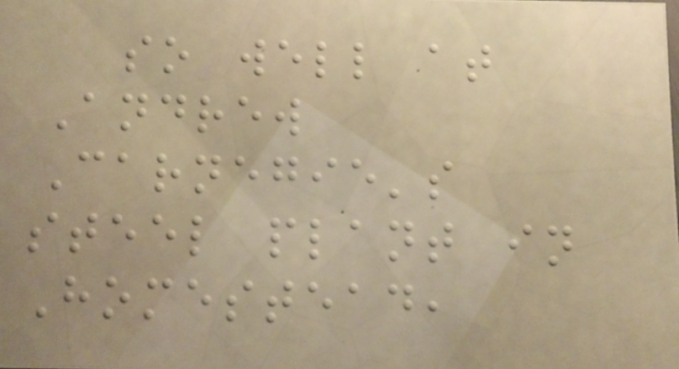so well at
Andrew
Carnegie's
steel plant in
Homestead,
